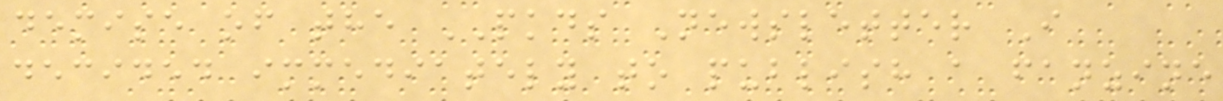demise of the PKDS Newsletter I
decided immediately to publish a fanzine
